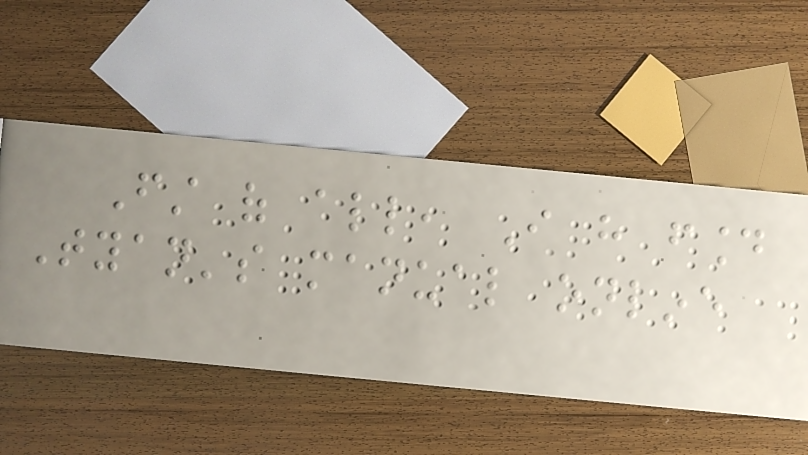First of all, I have found
Tyan's manual online
